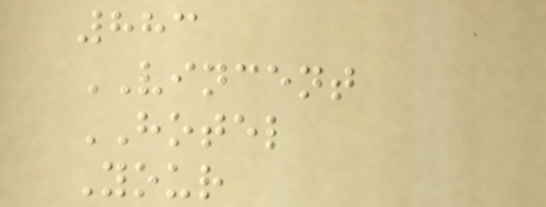883
VINCENT
HOTEL
Your
